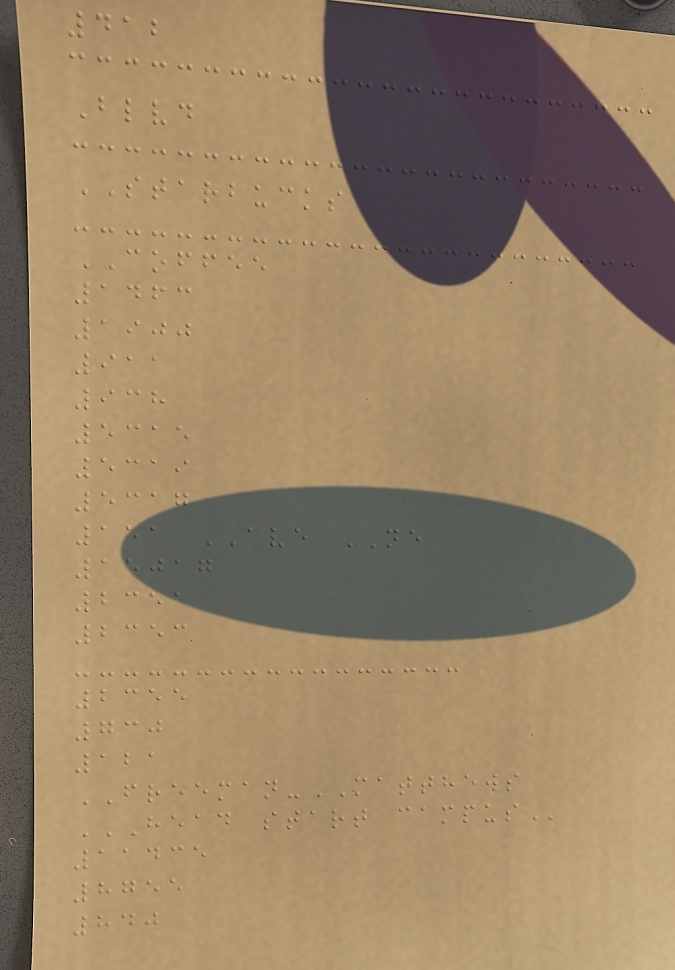412
Blvd
STARBUCKS
COFFEE
1463
1900
911
938
5315
5319
5317
151 AVE NE
15017
2351
2353
2355
730
121
FREEMAN-MATTHEWS
HEAD START CAMPUS
11435
8755
840
